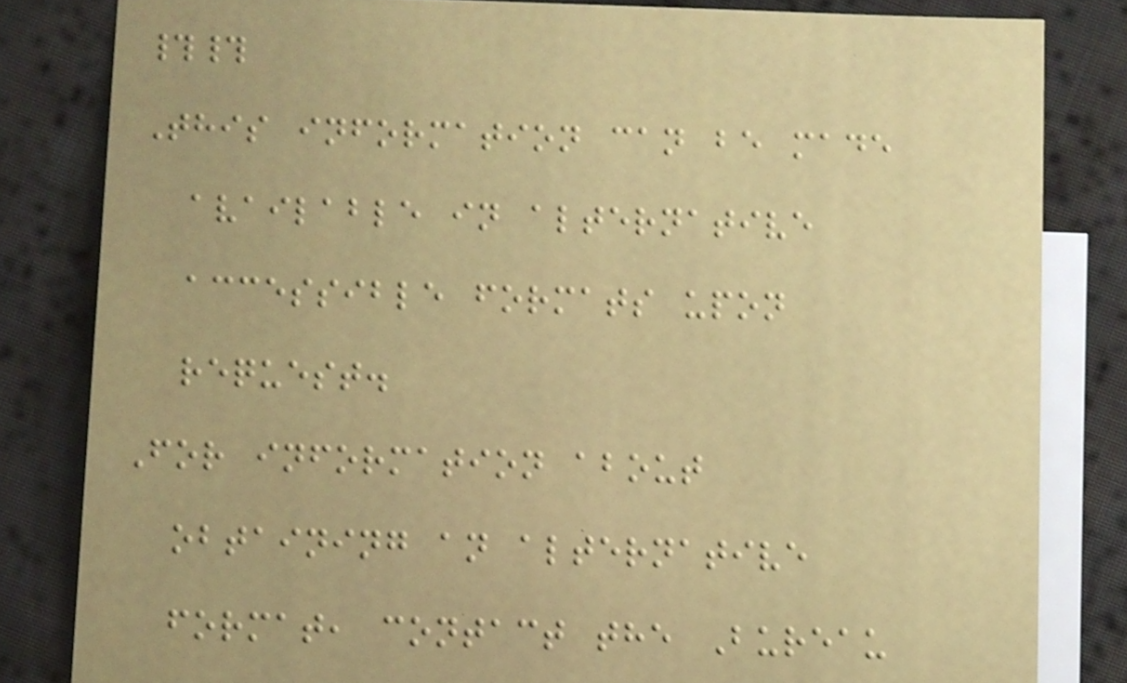##
This information can be made
available in alternative
accessible formats upon
request.
For information about
obtaining an alternative
format, contact the Bureau
